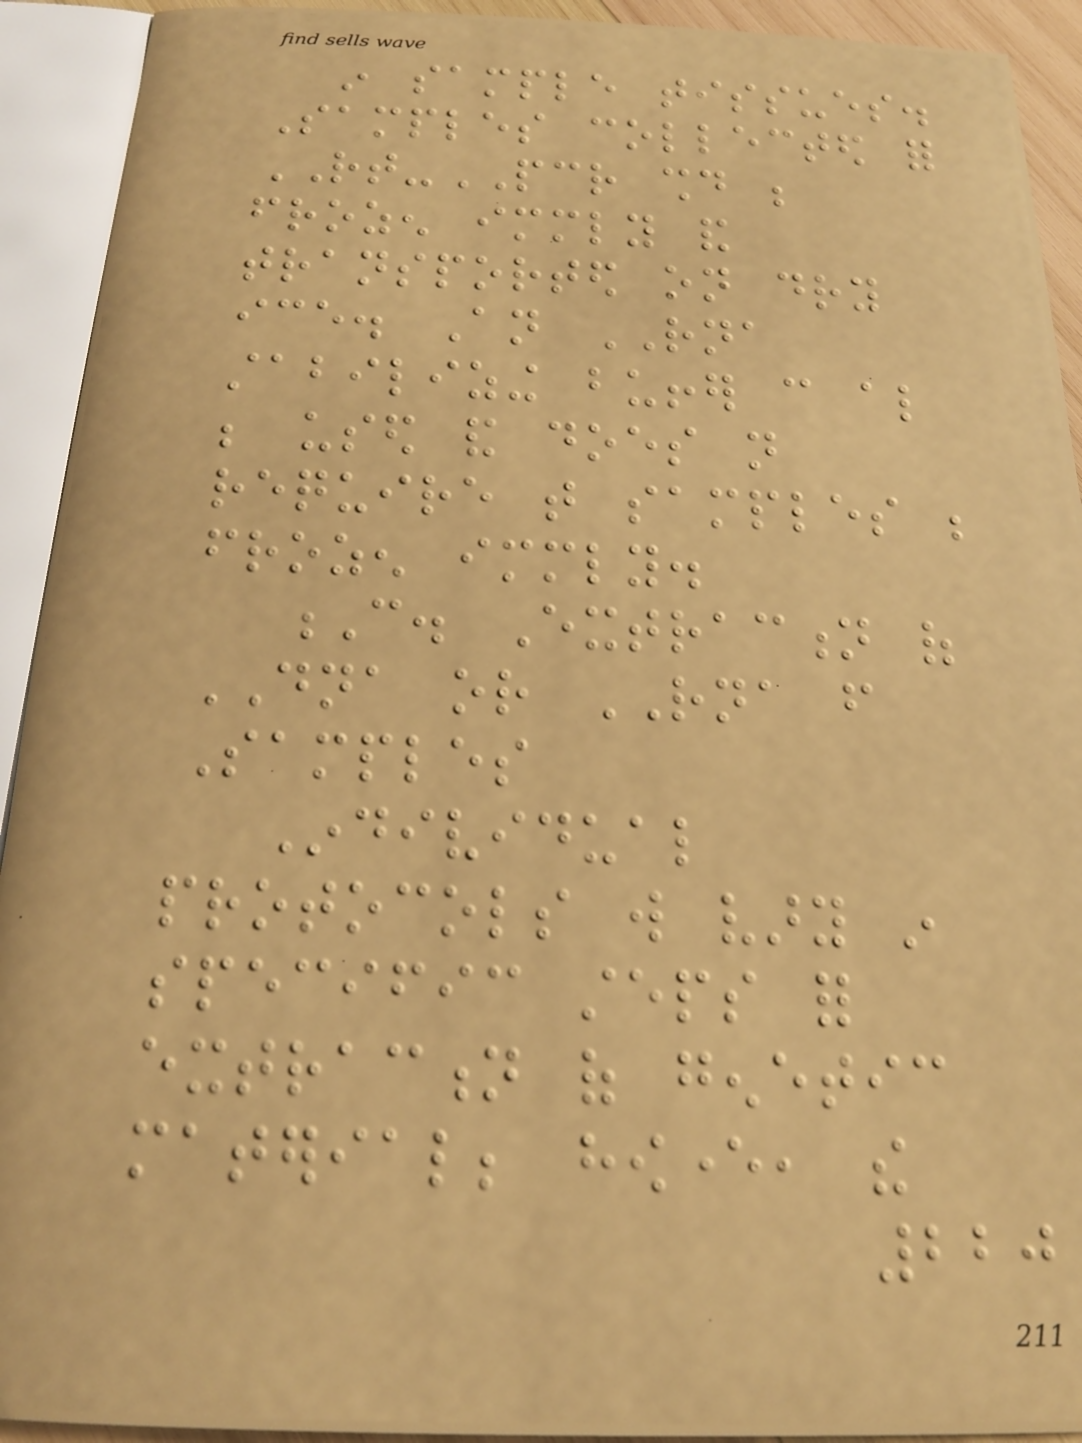in sample tissues.
Samples collected for
RT-PCR should be
frozen immediately and
transported on dry
ice. An RNA
stabilizing buffer can also
be used and does not
require that samples be
frozen immediately.
C. Extraction of
DNA or RNA from
Samples
Individual
protocols will vary in
specific steps for
extraction of genetic
material; however, the
220
